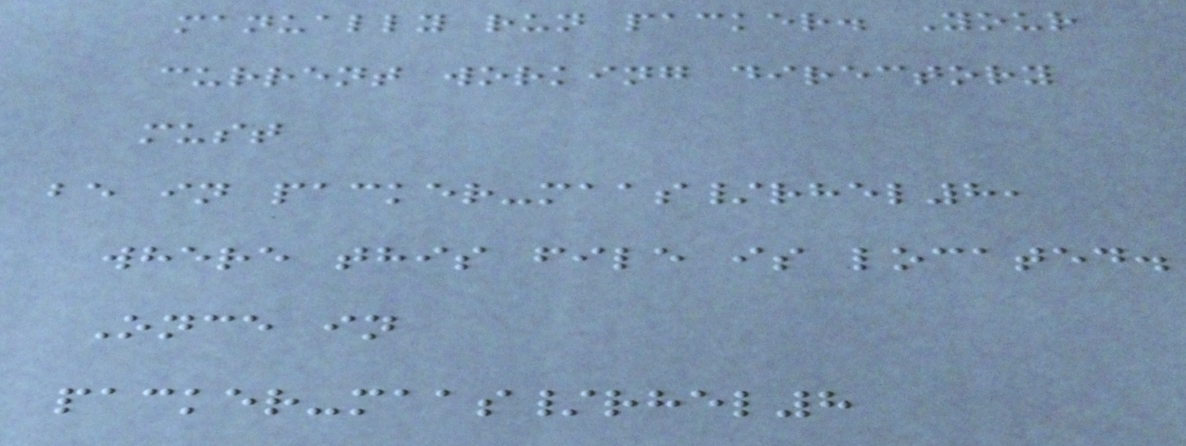manually run packer. Your
current working directory
must
be in packer-maas/rhel8,
where this file is located.
Once in
packer-maas/rhel8
